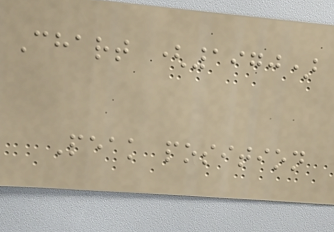Chart (1970)
Peak position
